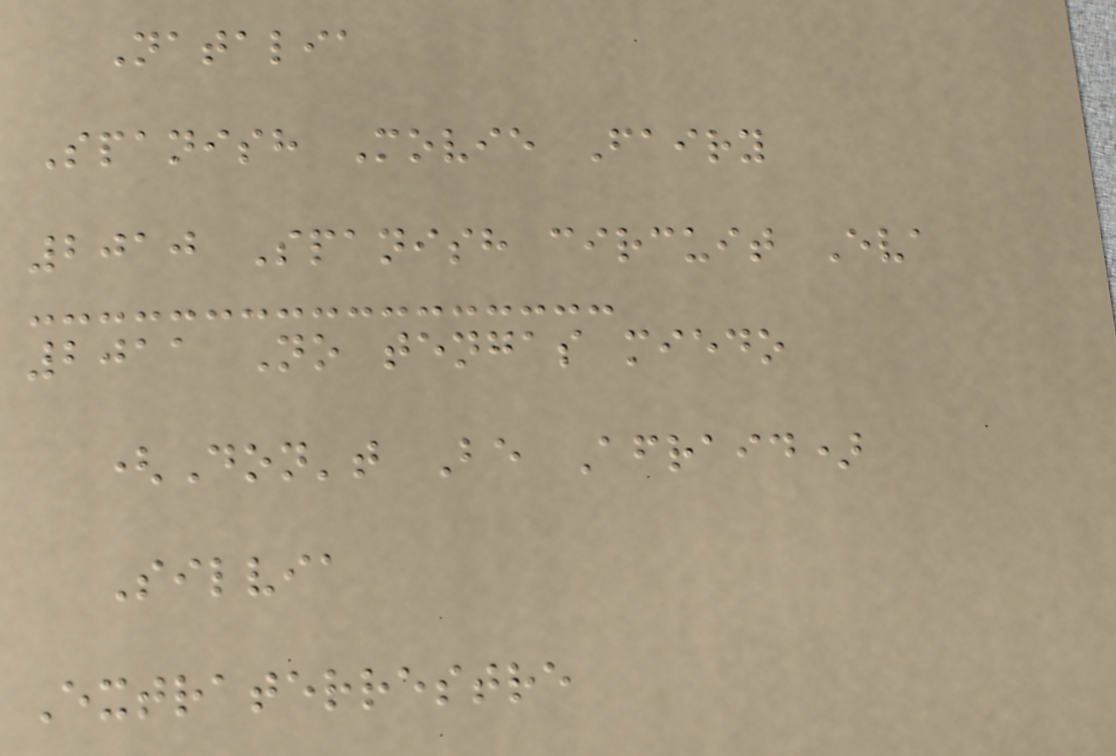Natalia
Spanish Movie Fairy
2010 Spanish circuit Eva
2011 No tengas miedo
(Don't Be Afraid)
Silvia
Extraterrestre
